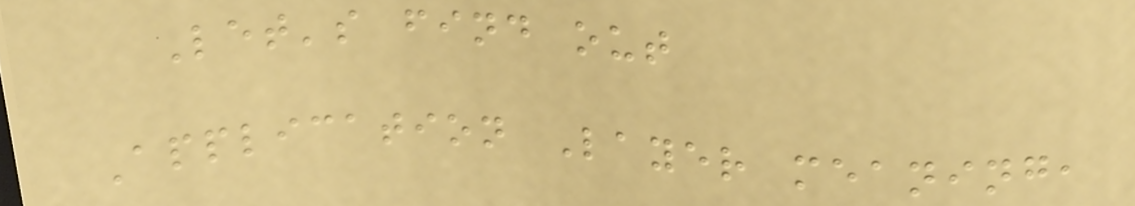Let's find out
Application Layer meaning,
